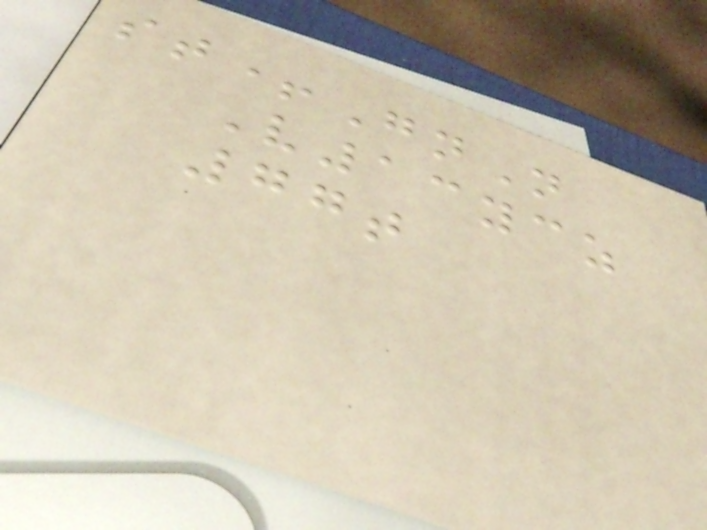st+GnN
V13ycz
77t
